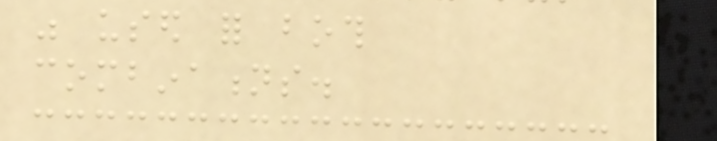was used for both
combinations.
